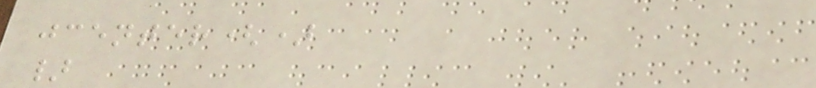jcenter()
}
